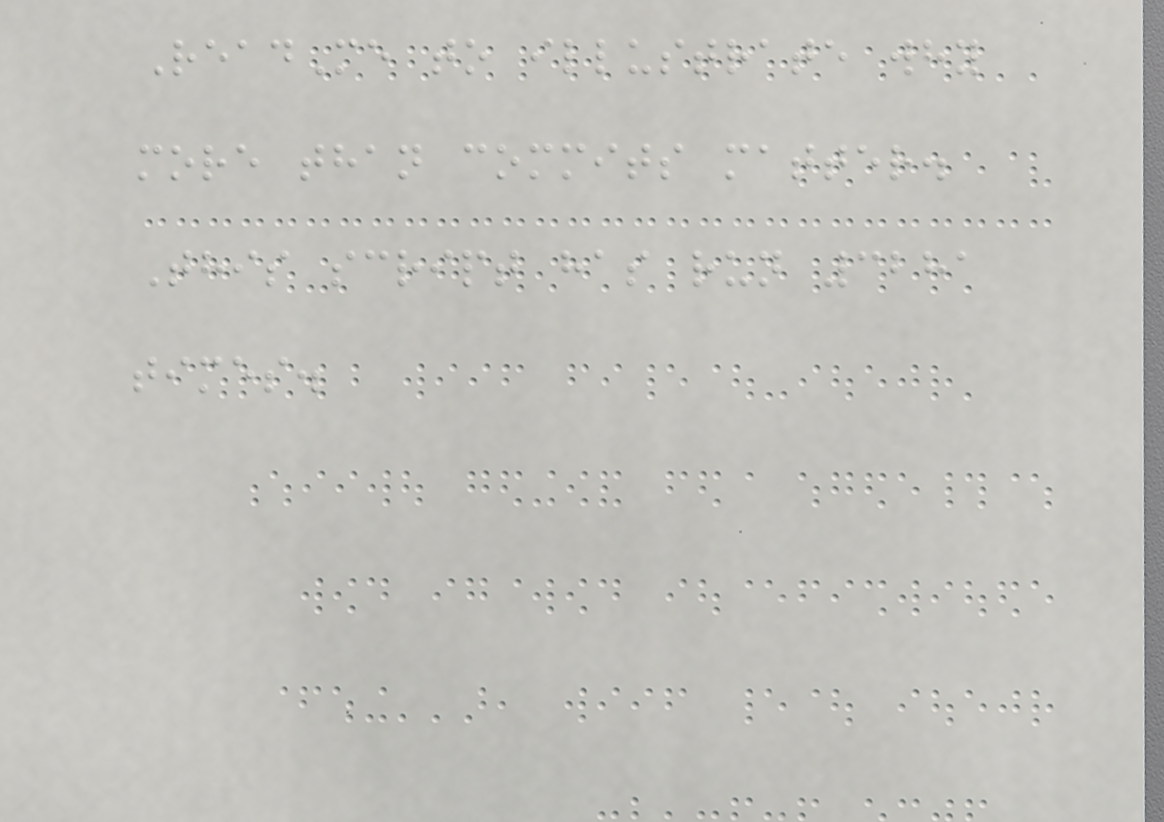ReadMe to illustrate why
more than commits matter.
This script has run 3281
times.
